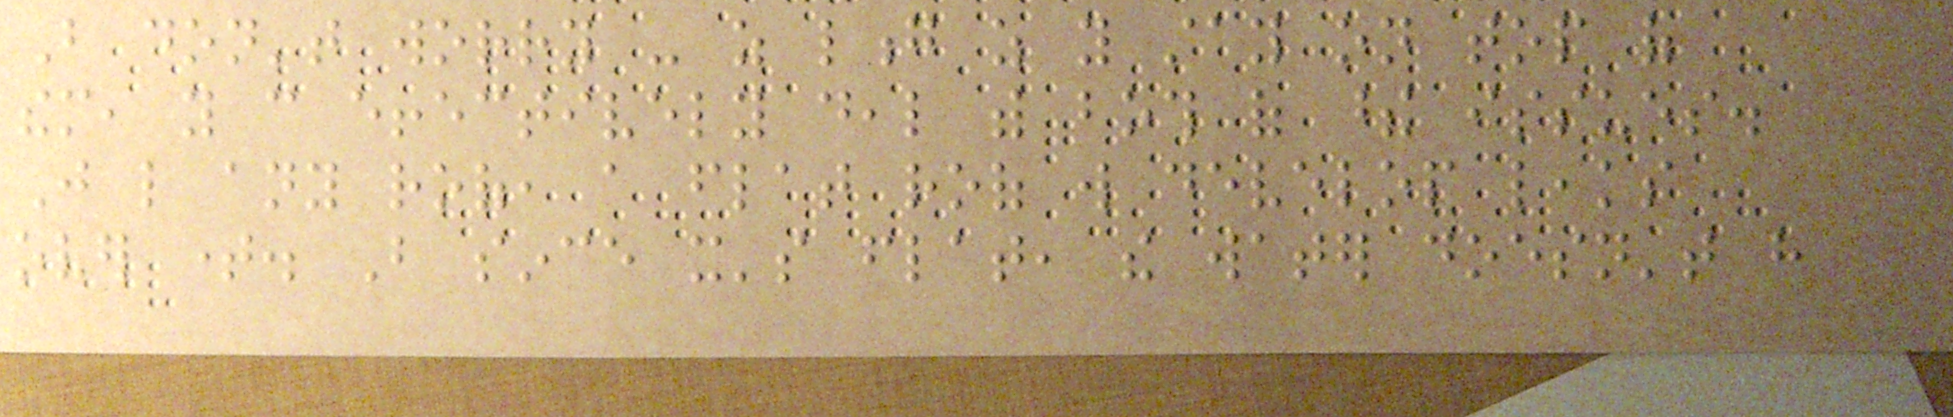But don't worry - as long as you stay on top of
them, you can effectively deal with both of these issues.
Just like any roof, a flat roof will develop leaks
over time. But since it's flat, the water doesn't have
